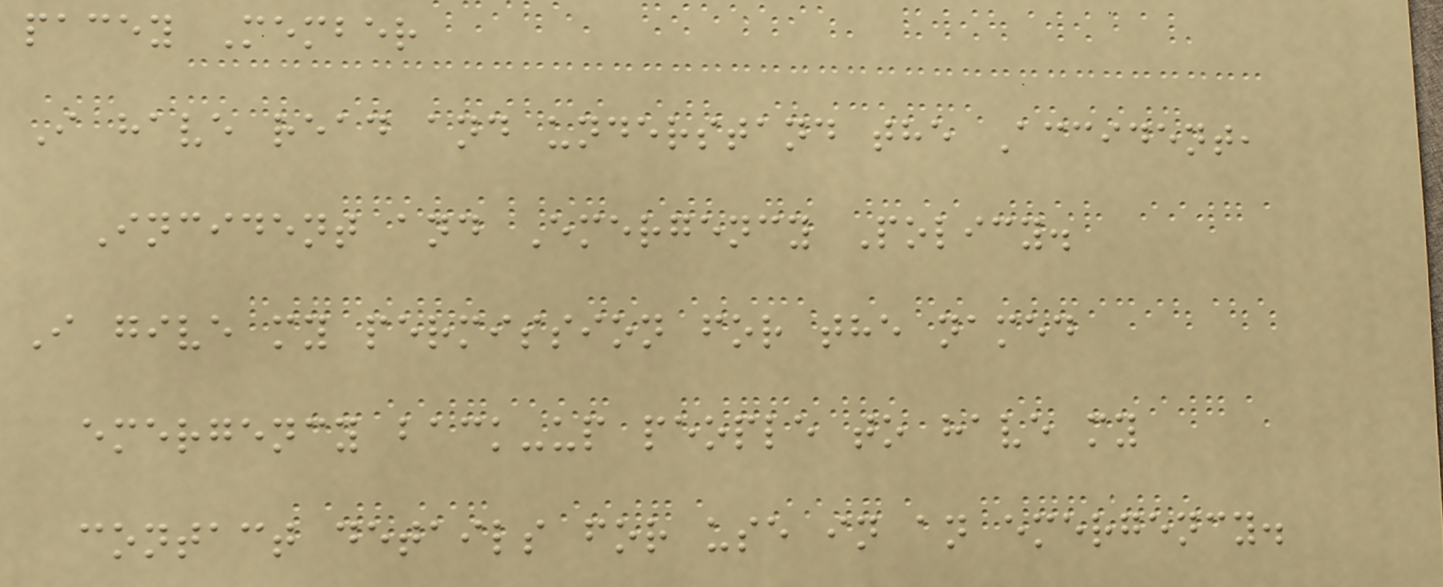pacey Member
I have read and understand the Accident,
Incident and Emergency Policy.
I give my permission for the named
emergency back-up people to have my
contact details for use in an emergency.
